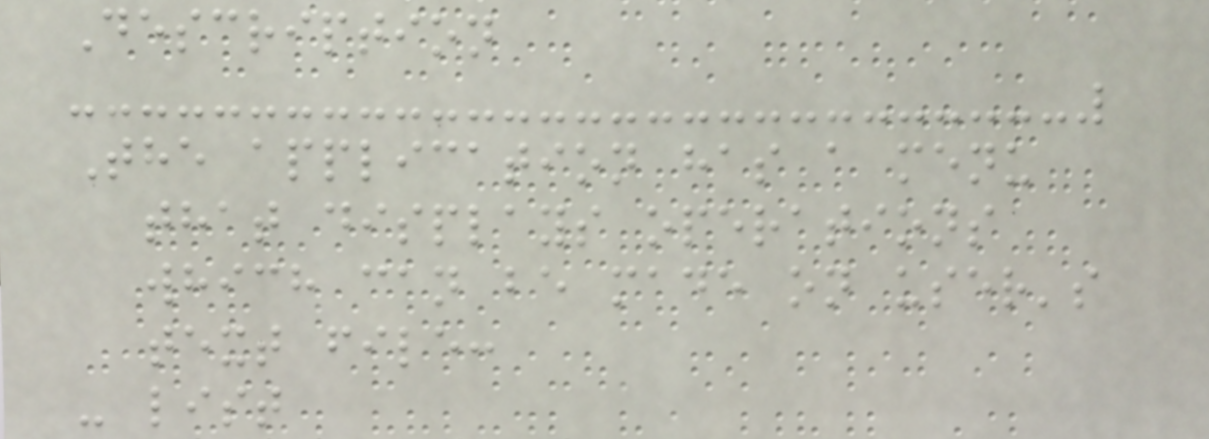Description
The application has a menu
that displays operations
which can be made on user's
text file:
- list
